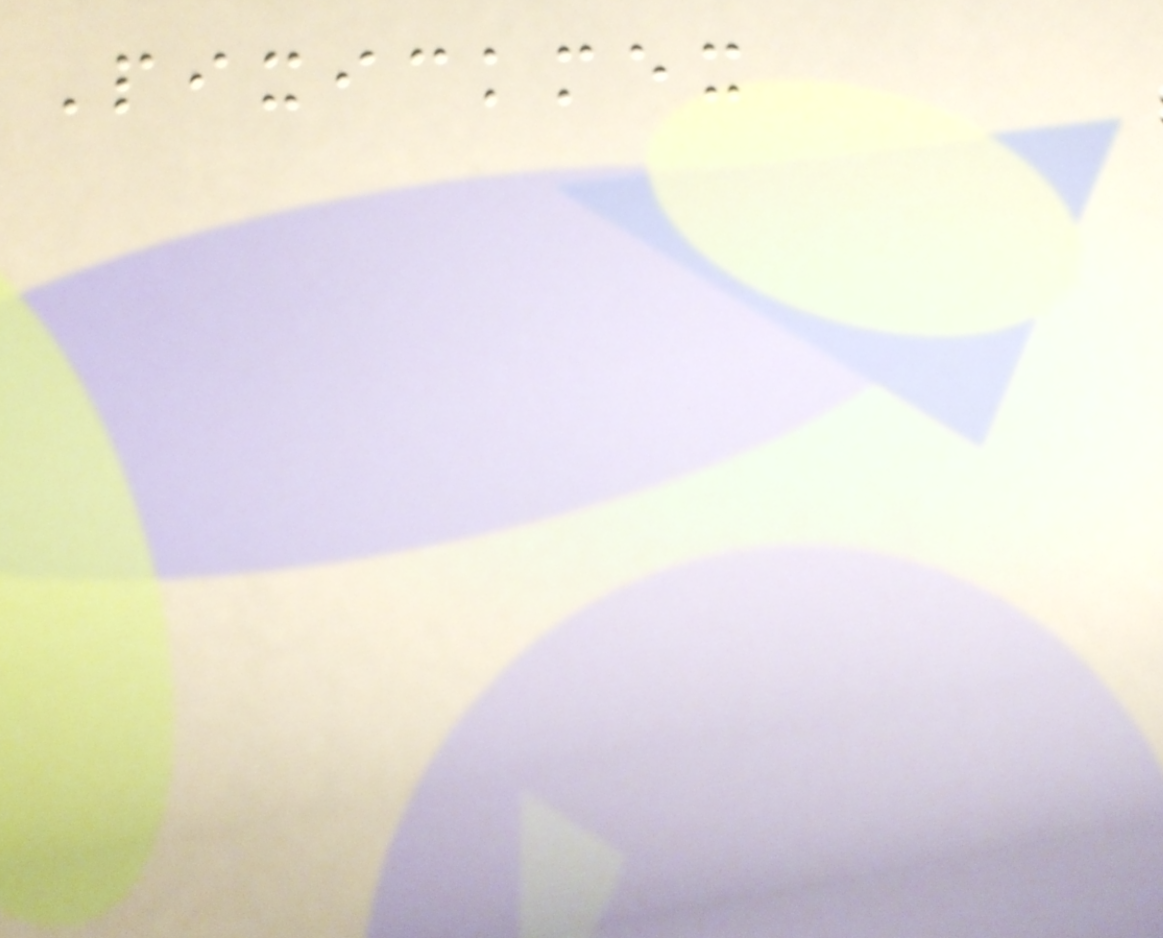Pixickmex
